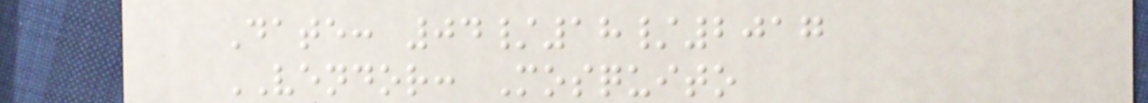Date: 04/18/2017
VENDOR: Mosquito
